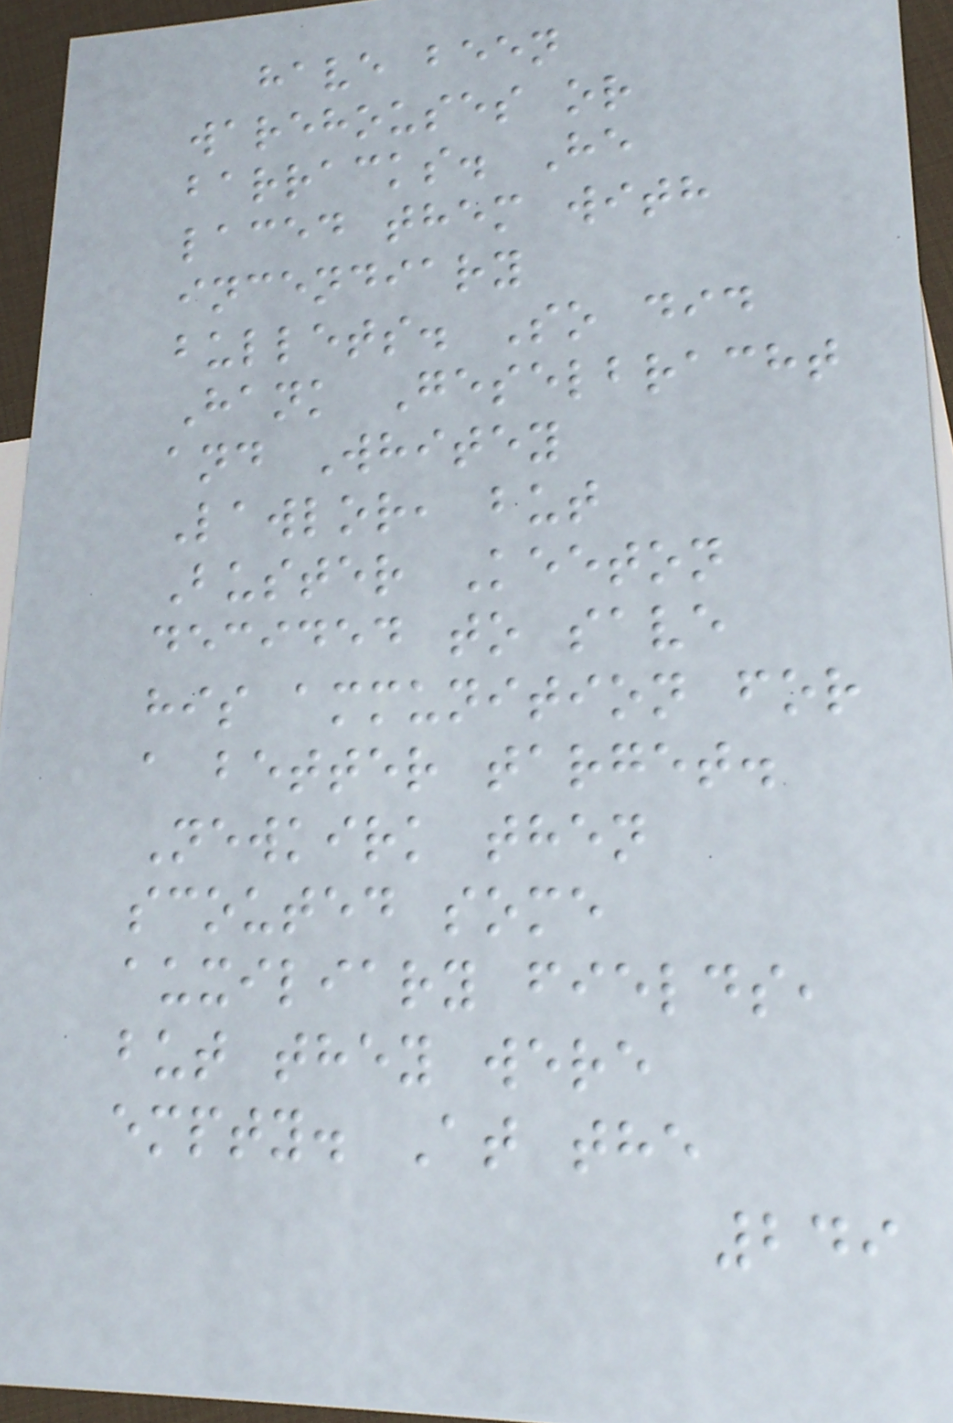have been
warehouses or
barracks. He
laced them with
incendiary
bullets. So did
Hank Geselbracht
and Whitey
Lawlor, but
Buster Keeton
decided to save
his ammunition for
a better target.
Newkirk then
scouted some
auxiliary fields,
but they were
empty. At the
249
